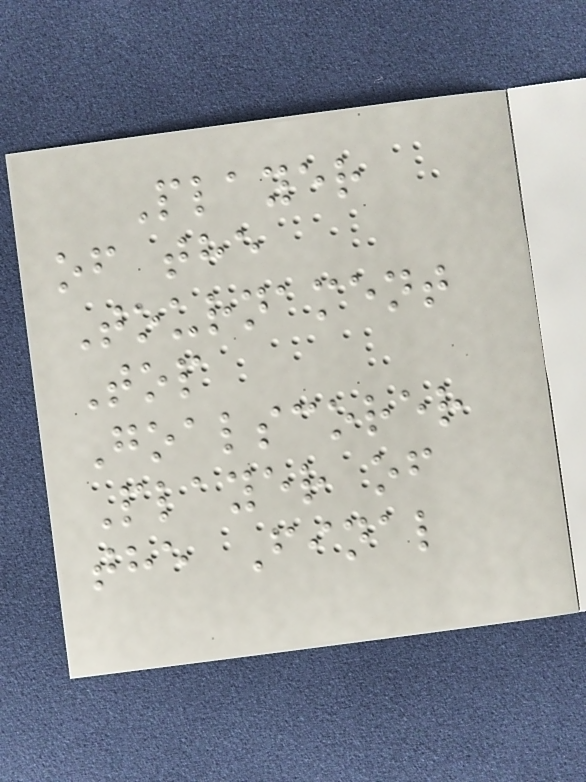Player
of the
Tournament
Top
Goalscorer
Player of
the Final
